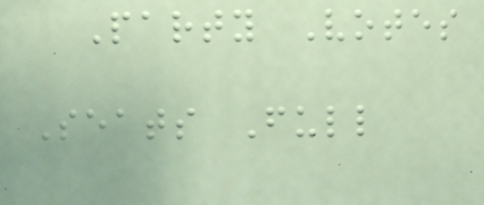Party Votes
Seats Full
